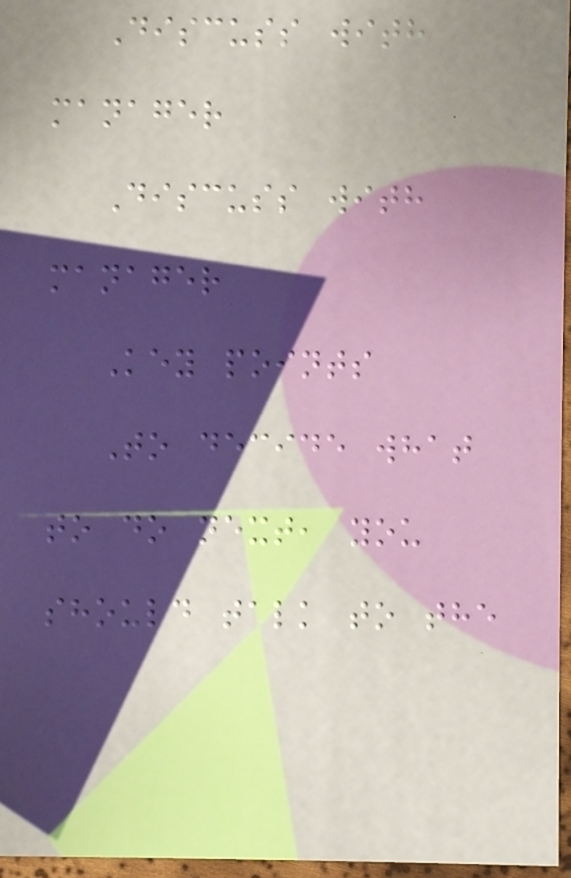Discuss with
manager
Discuss with
manager
Key points
To decide what
to do next, you
should talk to the
